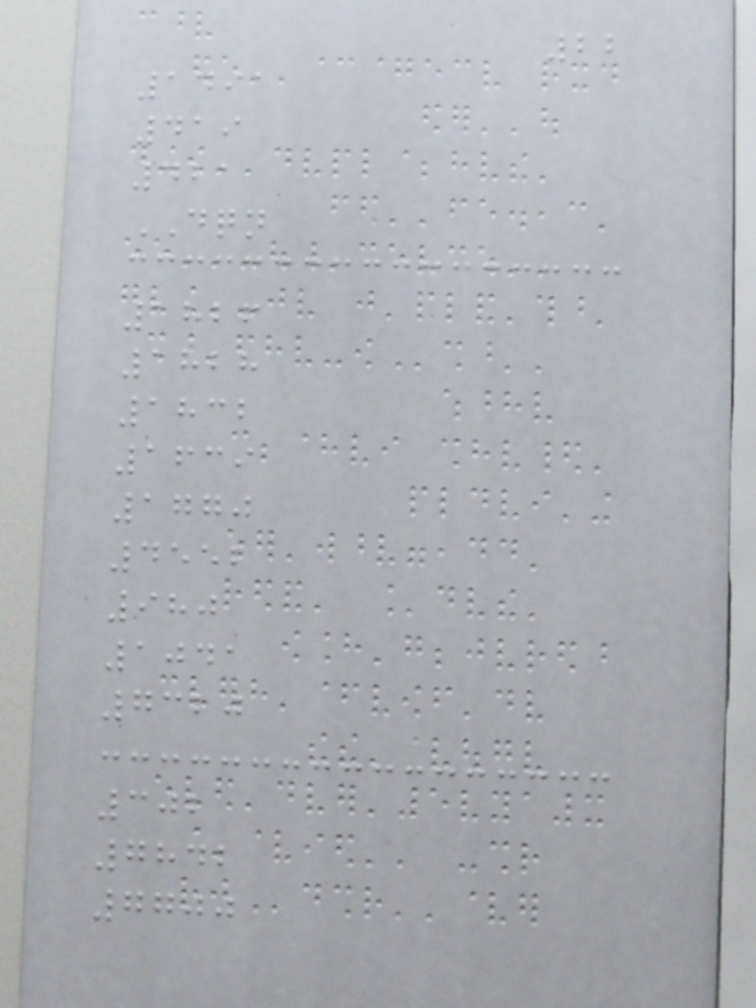22
1491
419
421
DQN
1826
1828
1832
1639
1770
4552
980
1041
7320
302
7842
7700
